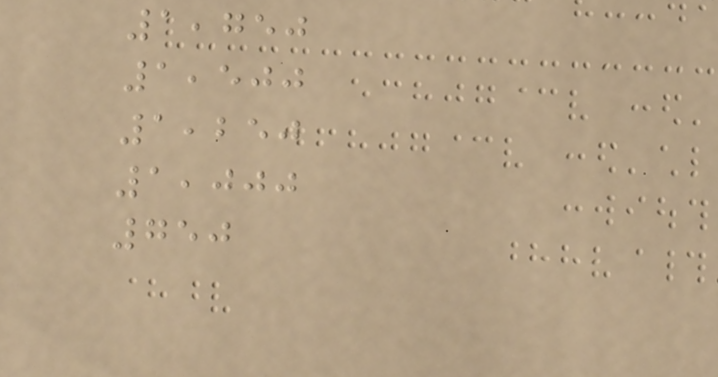1,750
1,500
1,250
1,000
750
